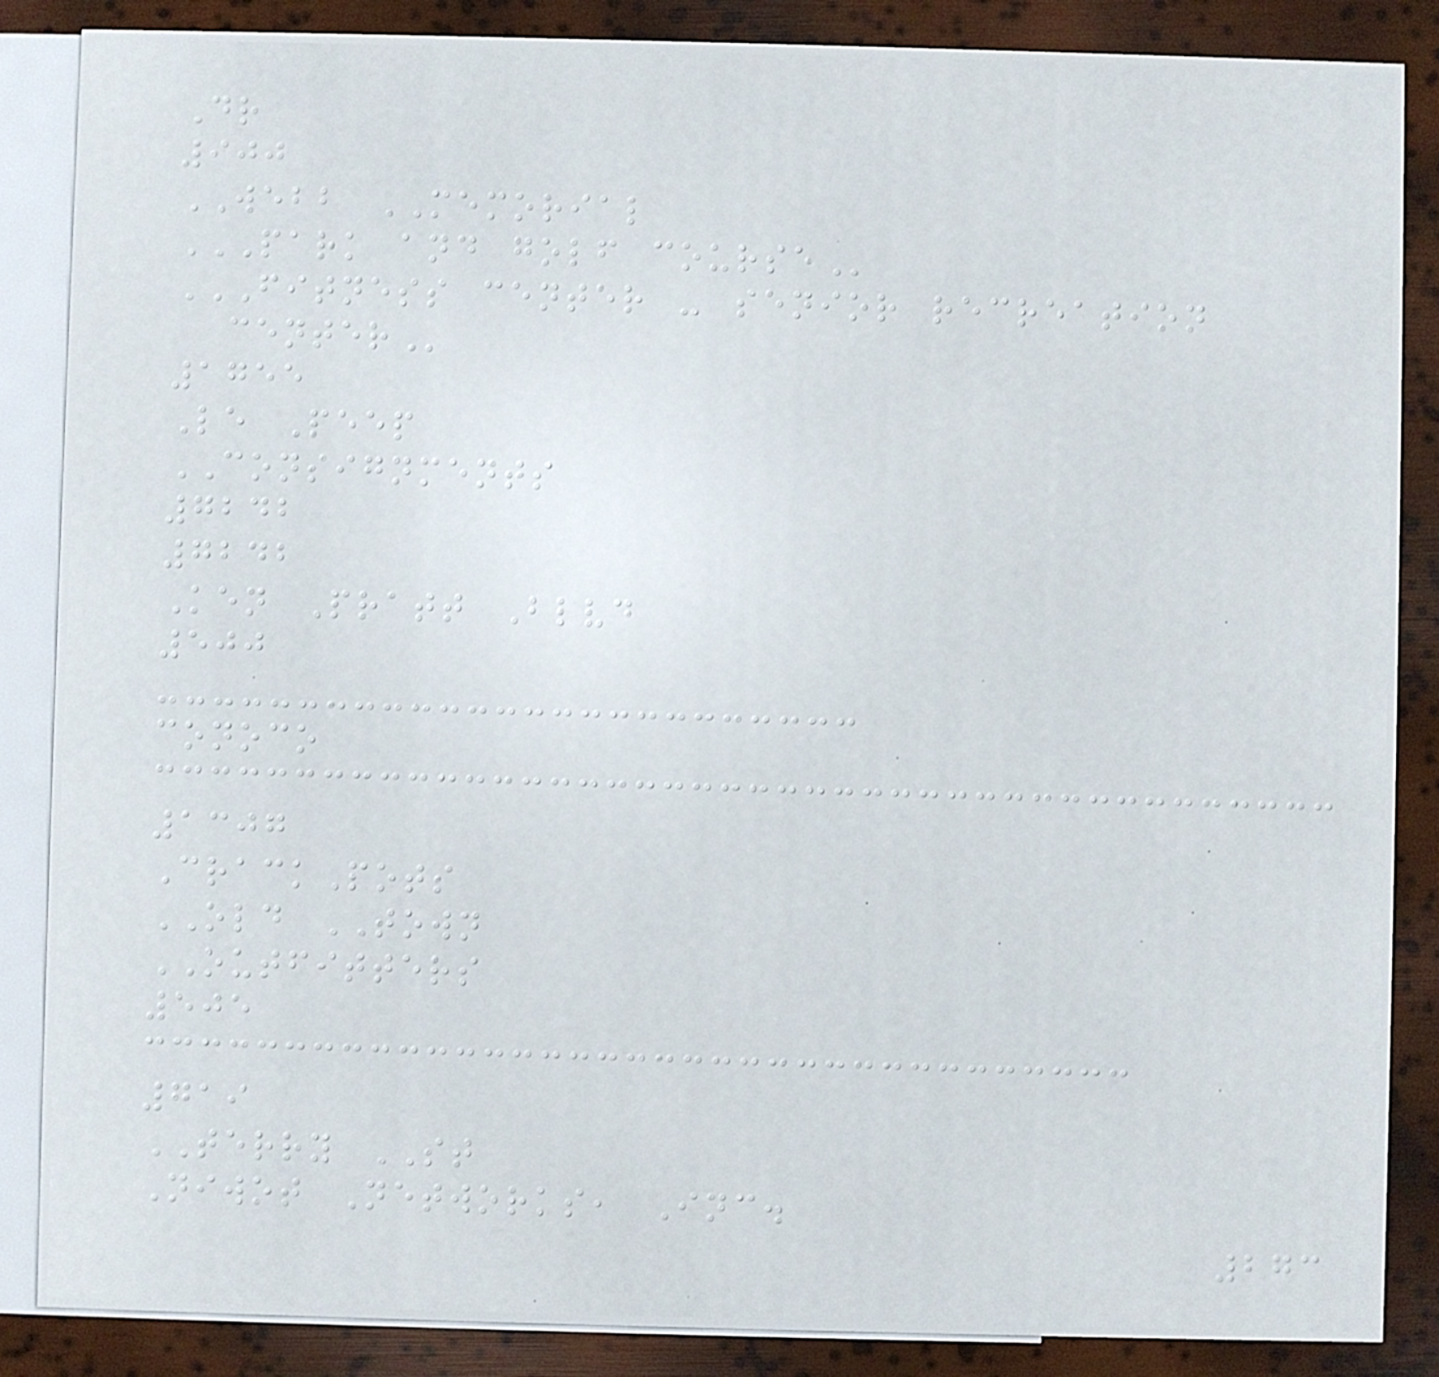Dr
900
WEBB MEMORIAL
PARK AND GOLF COURSE
FITNESS CENTER - SENIOR RECREATION
CENTER
1755
Le Peep
CONSIGNMENTS
7242
7242
Ken Pratt Blvd
500
conoco
1307
CrackPots
OLD TOWN
OUTFITTERS
505
719
TERRY ST
Niwot Networks, Inc.
273
